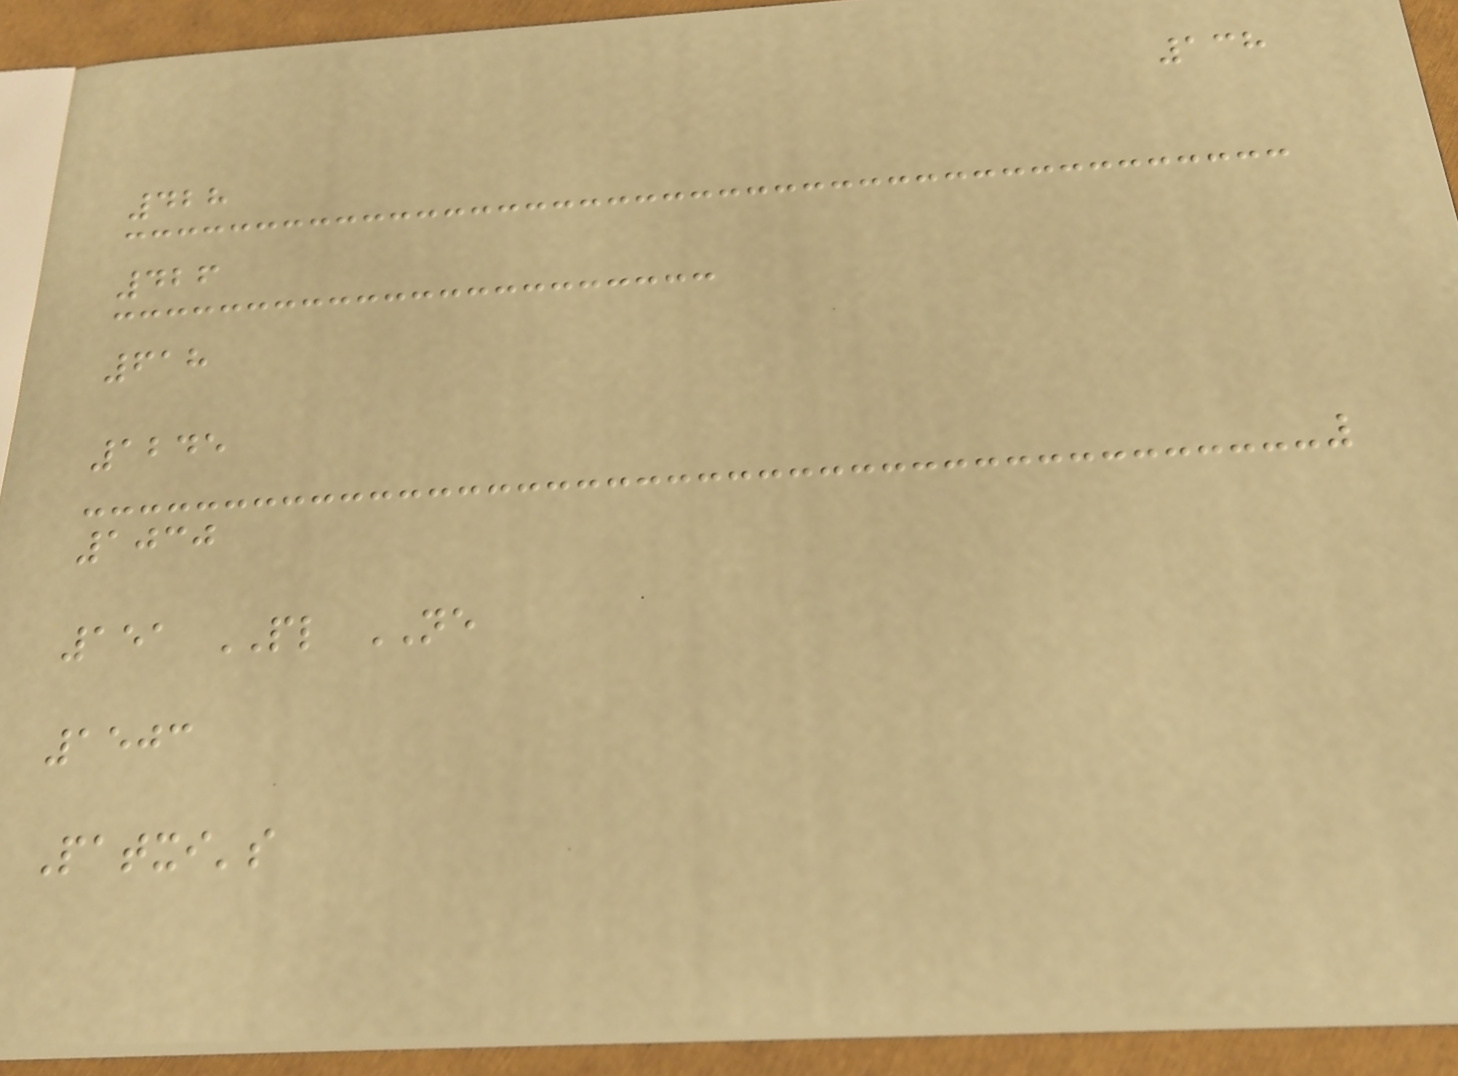138
428
426
618
1245
1030
151 PL NE
1503
Patxi's
